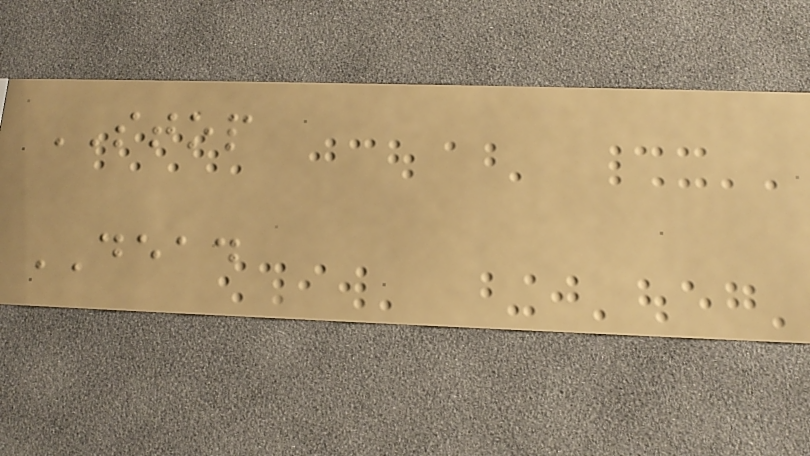STOP
DEAD
